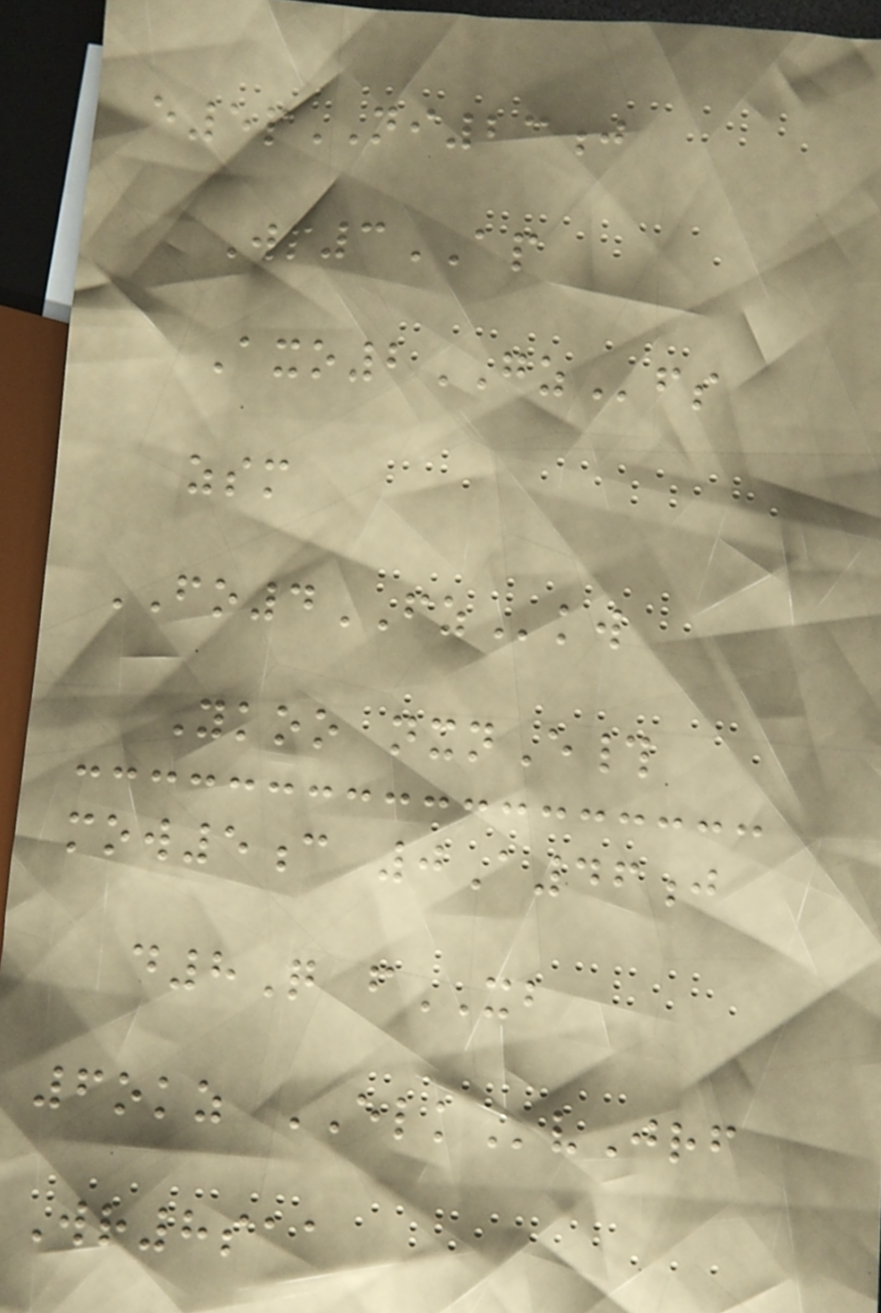e5pNI23j
Wp3AP
Axo2GZfs
zsm
FO4FZkw
Ykoo nxnE#
mow5c 0A46j
d8Q fXB
6okz ELKvJrf
Wr8saa
